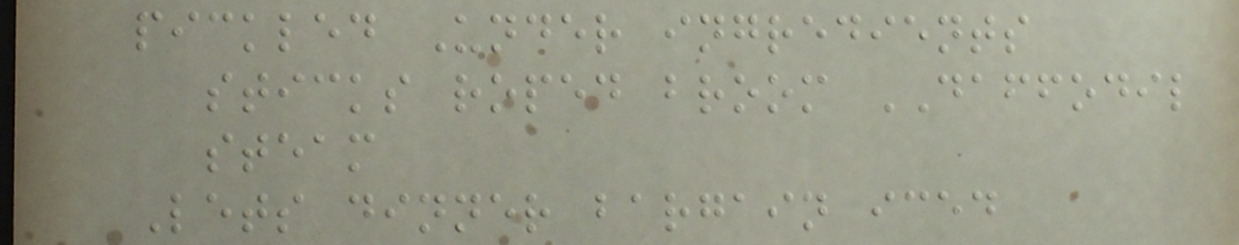pickled Under ingredients
sticks roped broom DAFFODIL
steam
Lets dinner bargain iced
